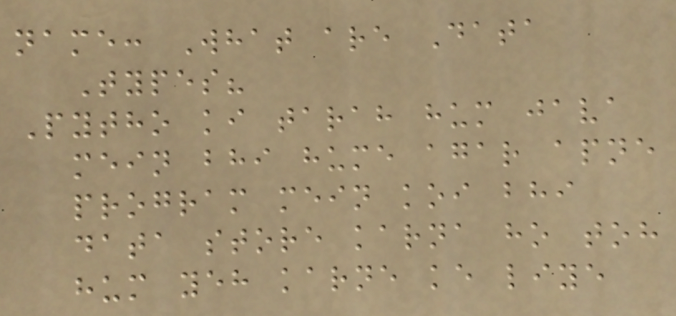name: What are Data
Types?
Pytho ki tarah hum java
mein bhi hume agar apne
program mein koi bhi
data store karna ho toh
hum yeh karne ke liye
